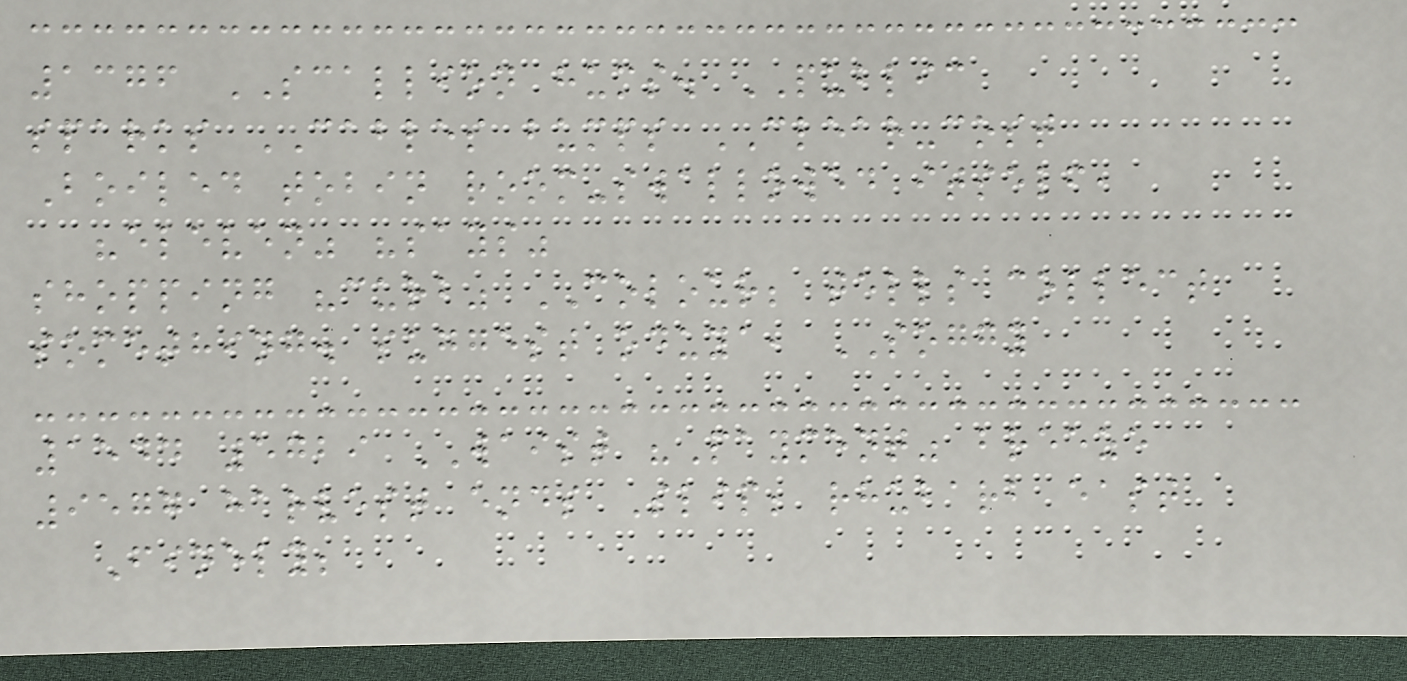1376 SCALLION hums. PUBLIC
sparks CABLES bumps CLEAR-cost
Boiled tobin room-swallowed itself,
"eleven" "says"
shopping "curb" COLOUR; tells collect
something. suggest oduya, SOGGY
1544 5729 WAIST "Payment" breeze
9577 harvest ends Slip; rhubarb east
Finely;
